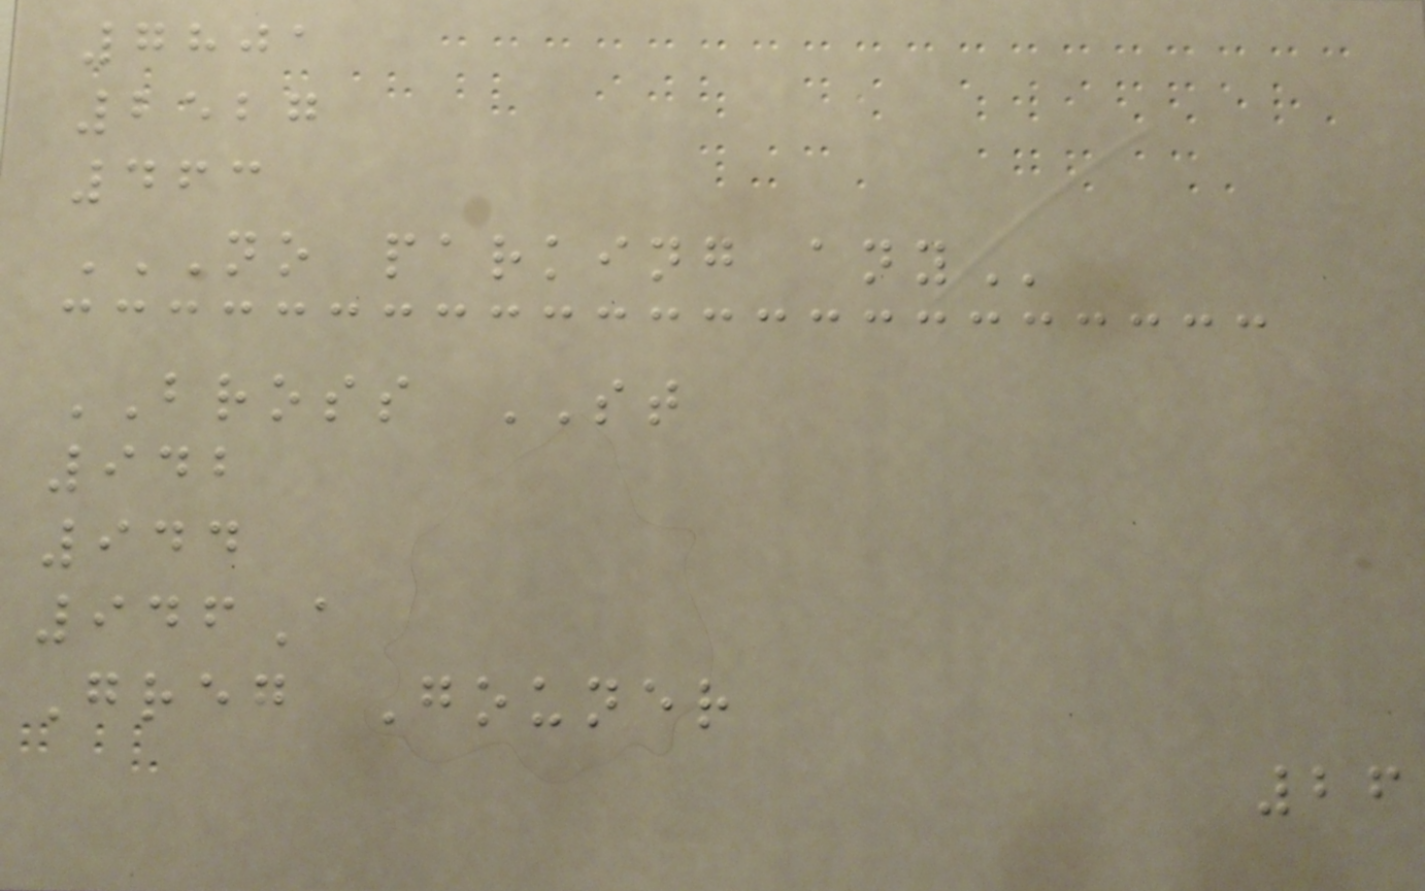7801
2527
463
NO PARKING ANY
BROSS ST
942
944
946A
Greg Gouner
26
